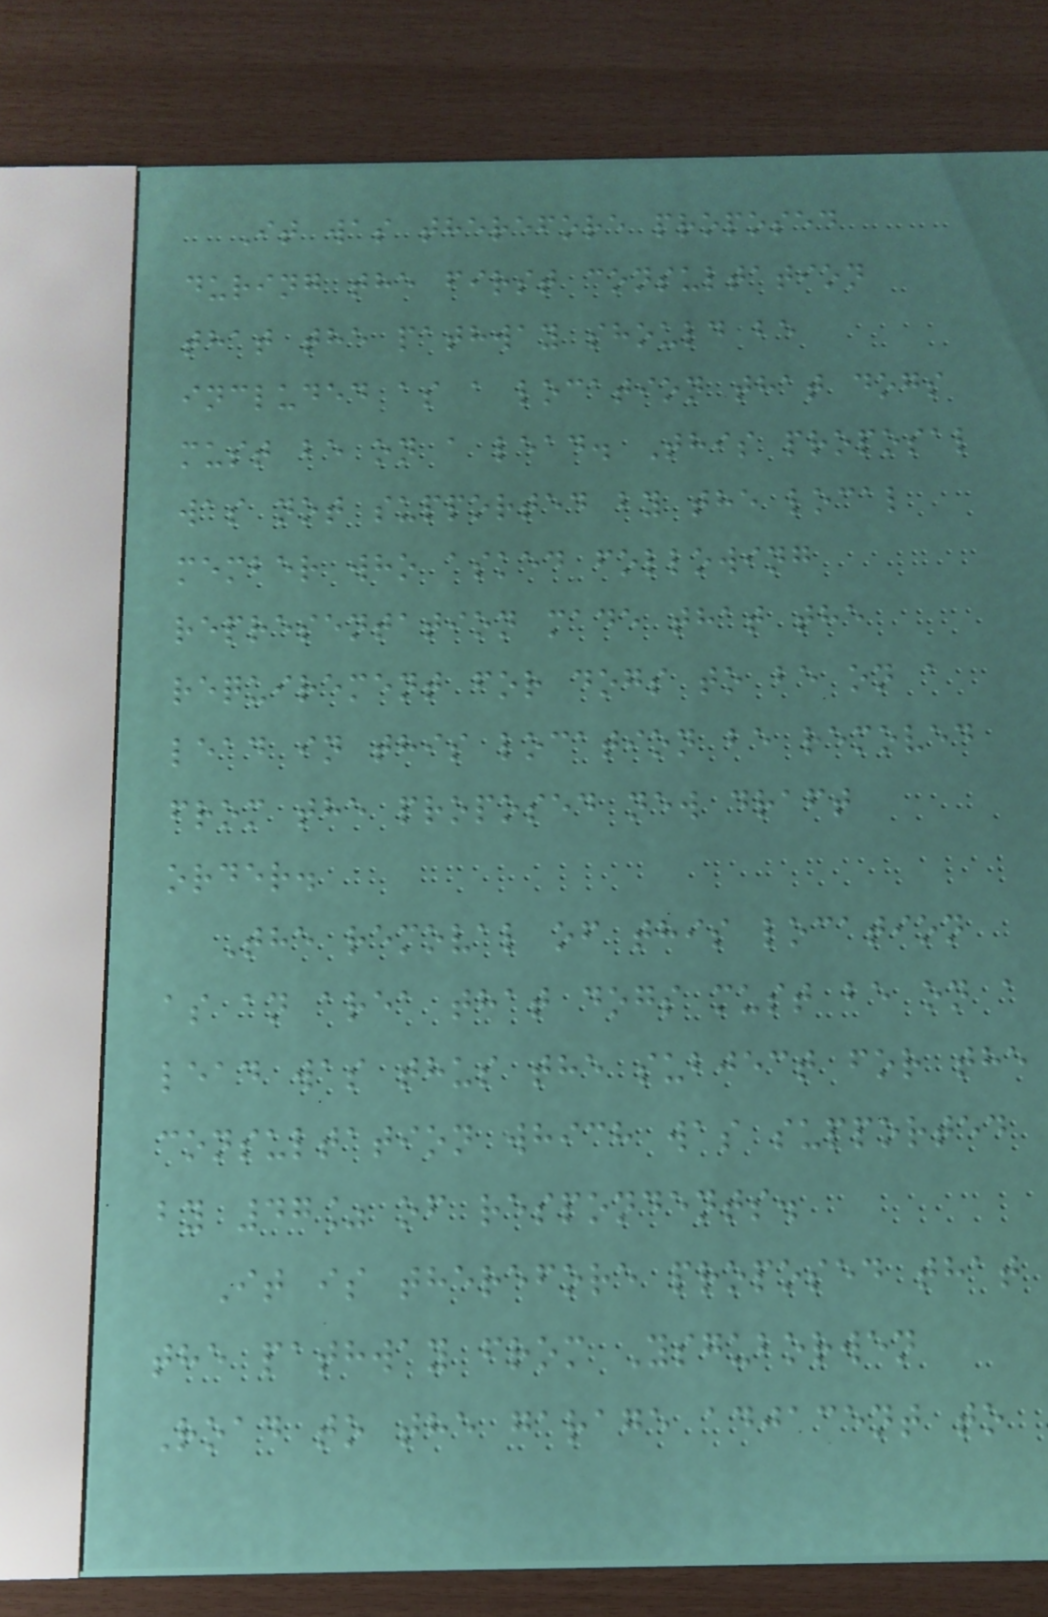It was therefore proposed
during the first consultation
that the pathway should be
included as a location that dogs
must be on a lead. This proposal
was not supported by the local
member who asked following
representation made that the
requirement for dogs to be on a
lead in this location be removed
from the proposed new draft
order.
The removal of this location
as an area that dogs must be on a
lead was thus the subject for the
consultation which was supported
by 47% of respondents.
It is therefore proposed that
the pathway from Ysguborwen
Road to the garage adjacent to
